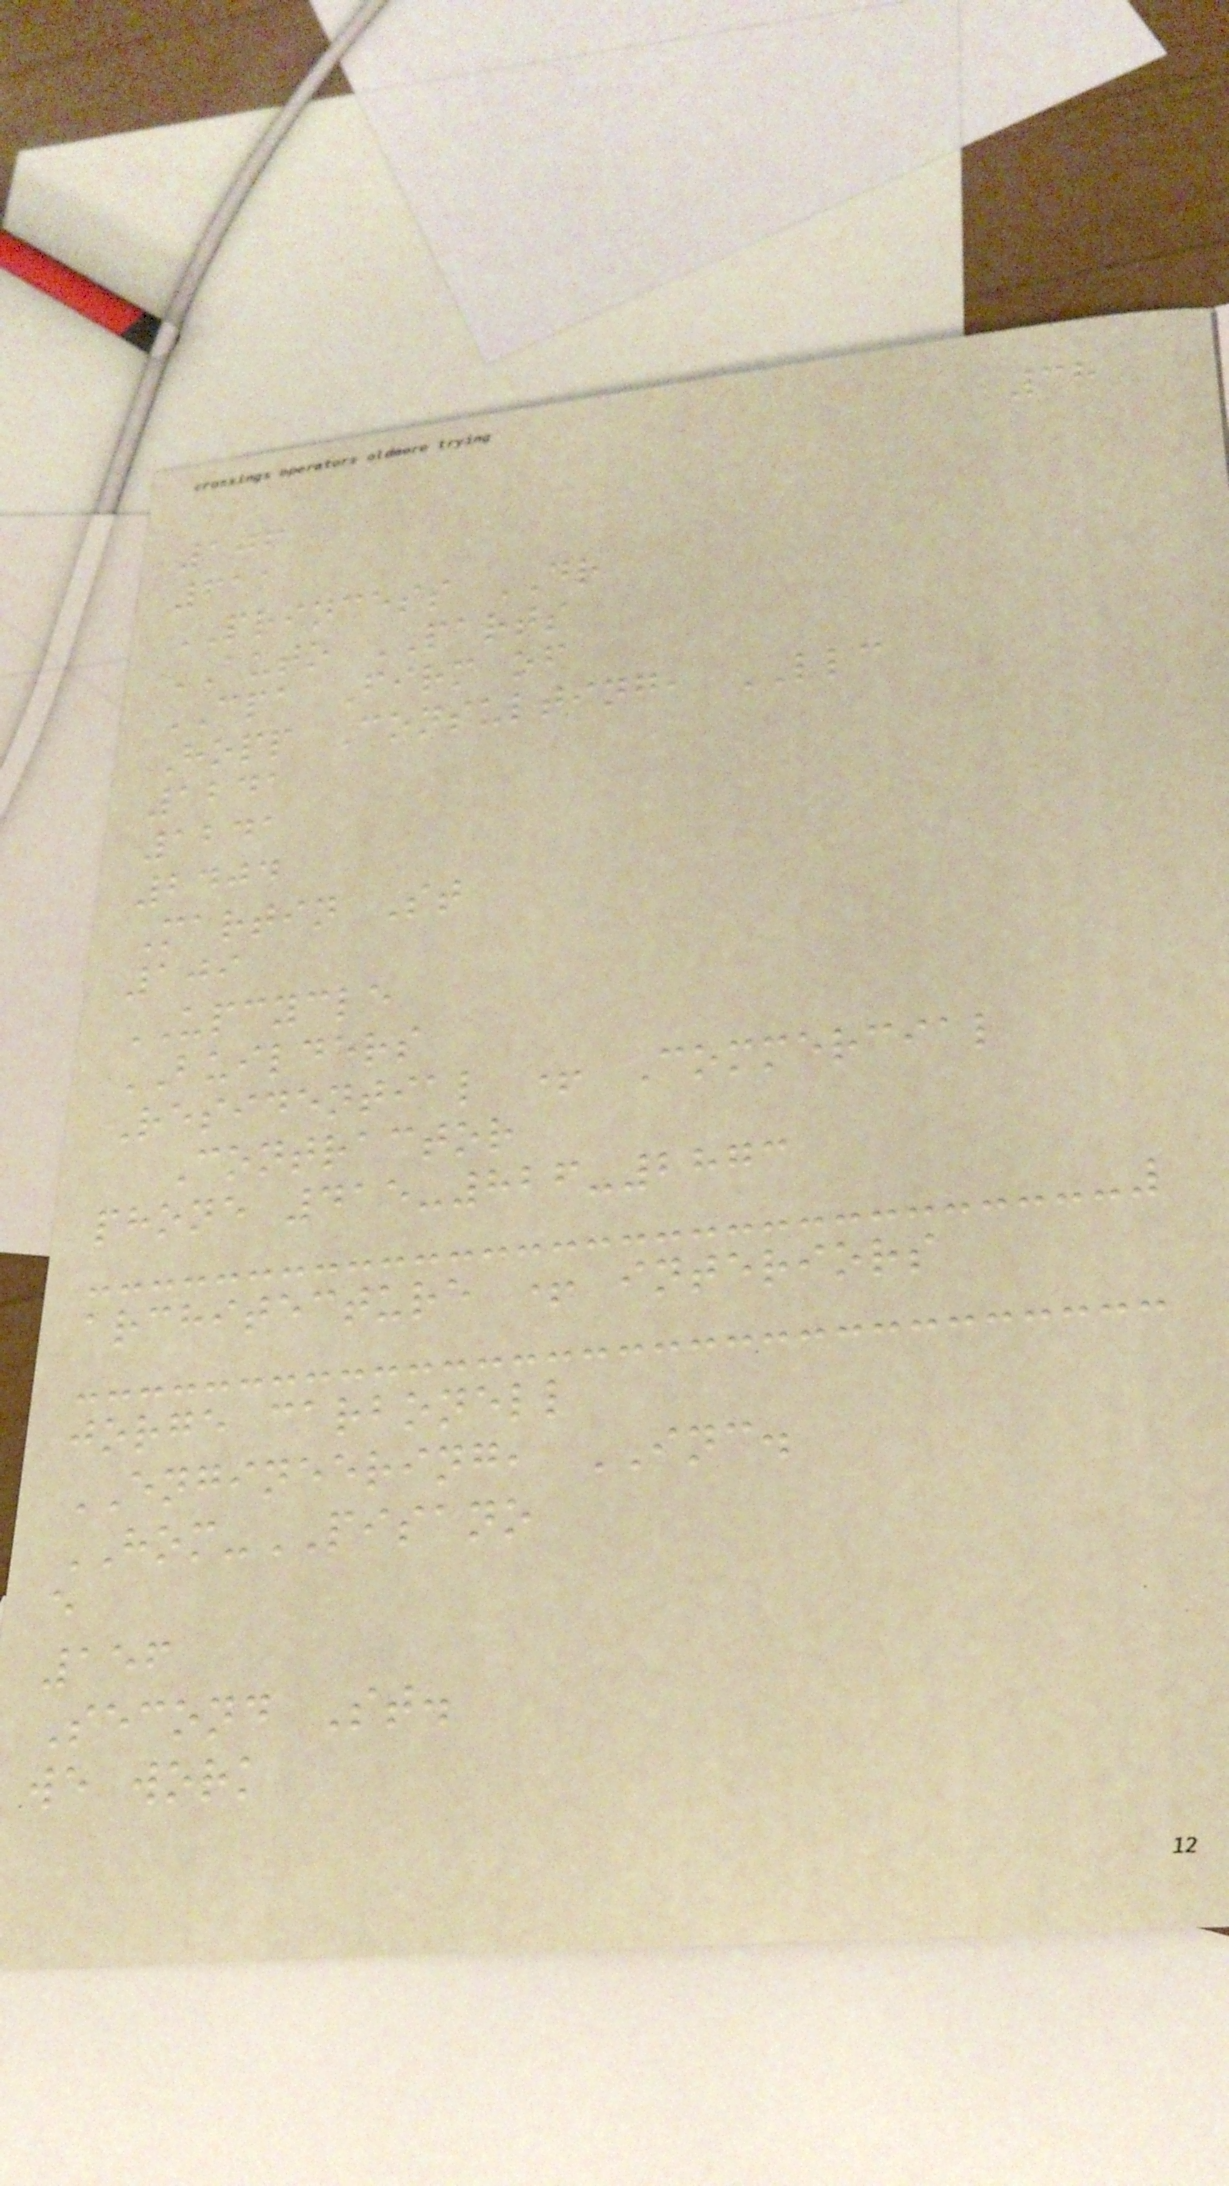38
106
611
PRINCESS DR
AUTO PARTS
CPA Firm of
Hopp Consulting, LLC
1241
1241
2404
Martin St
109
UPCYCLE
BUILDERS
Residential + Commercial
Contractor
phone 415-826-2873
architecture + interiors
jorge carbonell
ENGINEERING, INC.
HOM-PISANO
e
156
Second St.
we work
